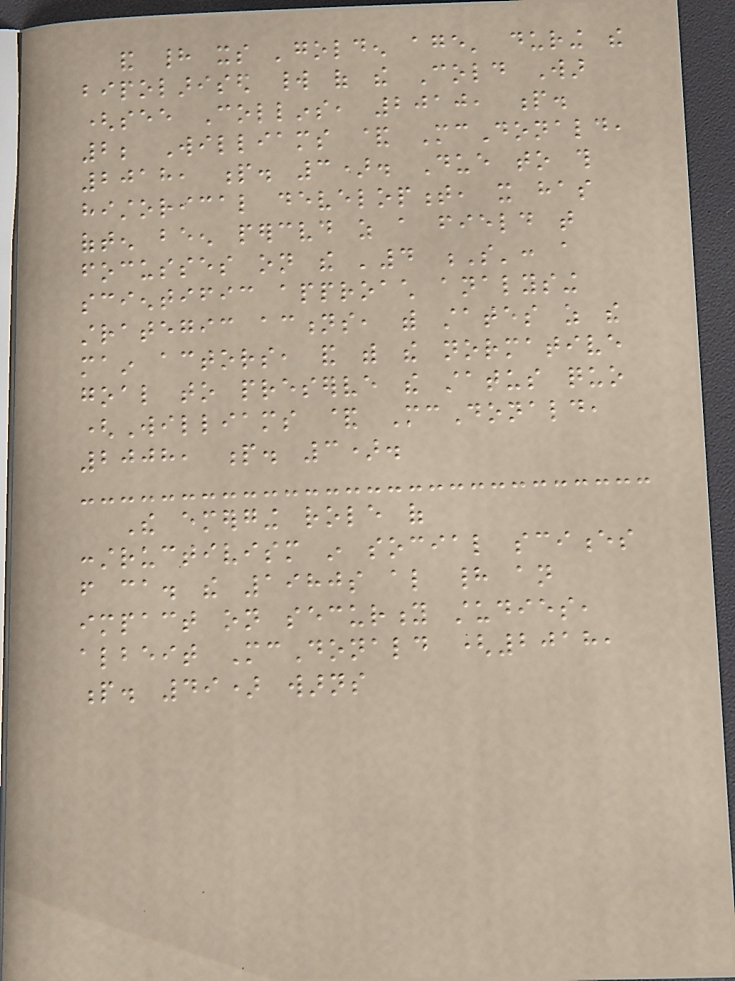and had its 'golden age' during the
bipolarised world of the Cold War
(see Collins, 2010, p.
2; Williams & McDonald,
2018, p. 3). Due to this
historical development, it has
often been perceived as a field that
focusses on the '4 S': a
scientific approach analysing
strategic actions, with states as the
main actors, and with the normative
goal to preserve the status quo
(Williams & McDonald,
2008, p. 3).
The emerging role of
constructivism in social sciences
from ca. the 1980s also had an
impact on security studies,
albeit McDonald (2018,
p. 49) warns
